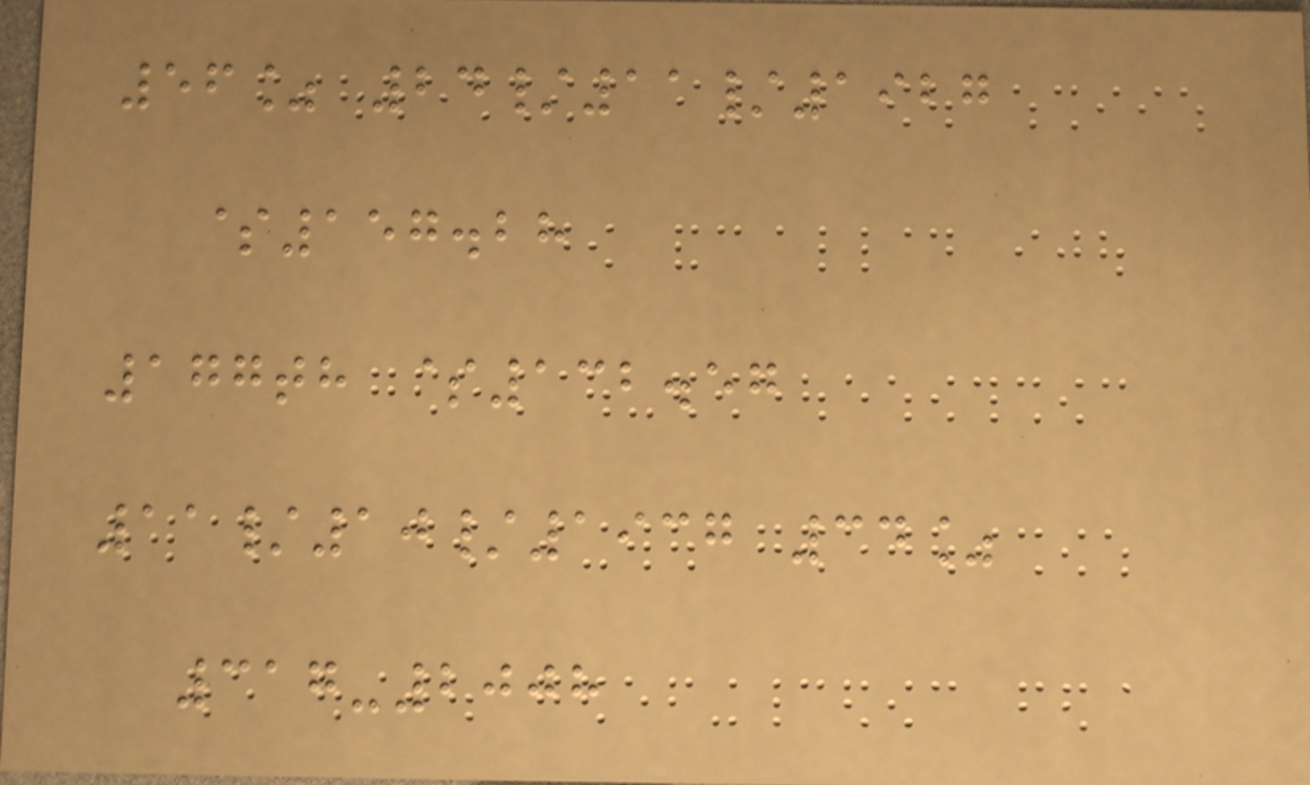56% 24/11/1927
$157.28
177th $132.57
11/10/1937 34%
317-2008
